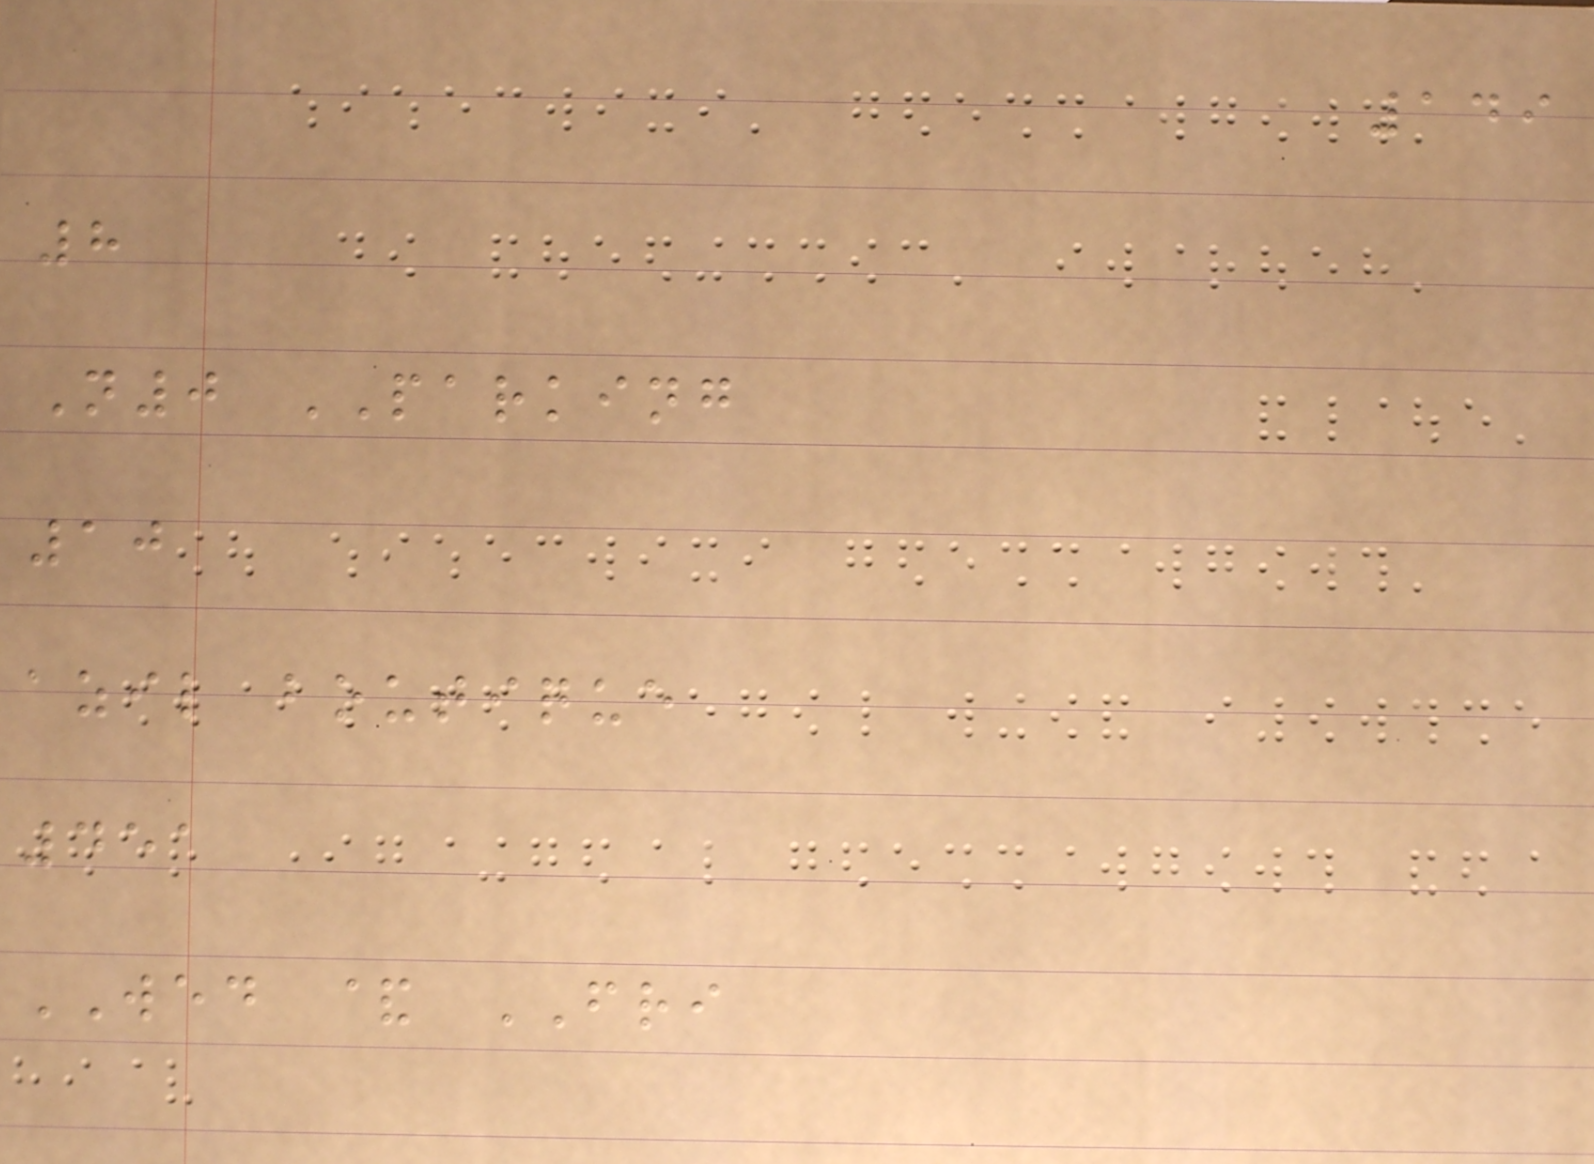149
8
N0 PARKING
10
azil boutique
451
WED & FRI
